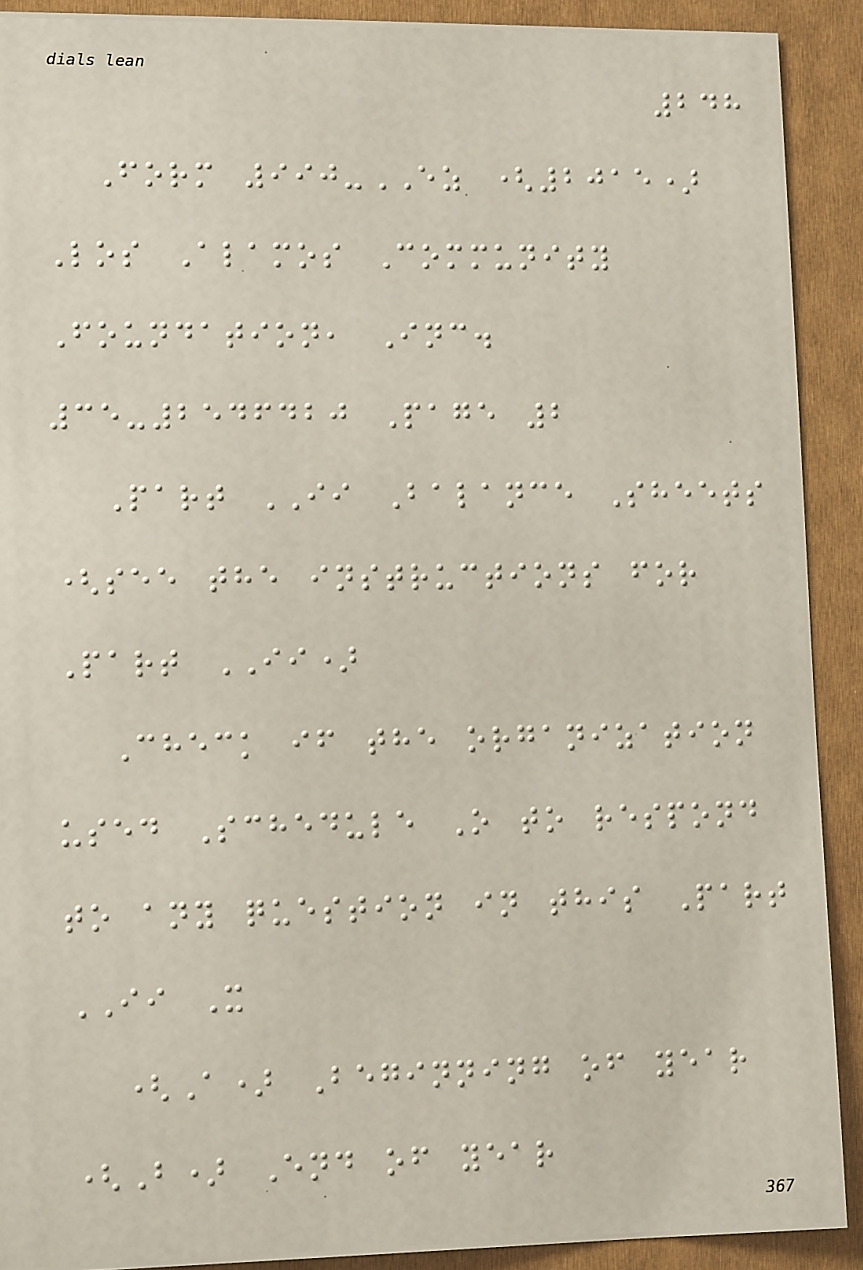248
Form 990-EZ (2015)
Los Alamos Community
Foundation, Inc.
35-2546420 Page 2
Part II Balance Sheets
(see the instructions for
Part II)
Check if the organization
used Schedule O to respond
to any question in this Part
II X
(A) Beginning of year
(B) End of year
